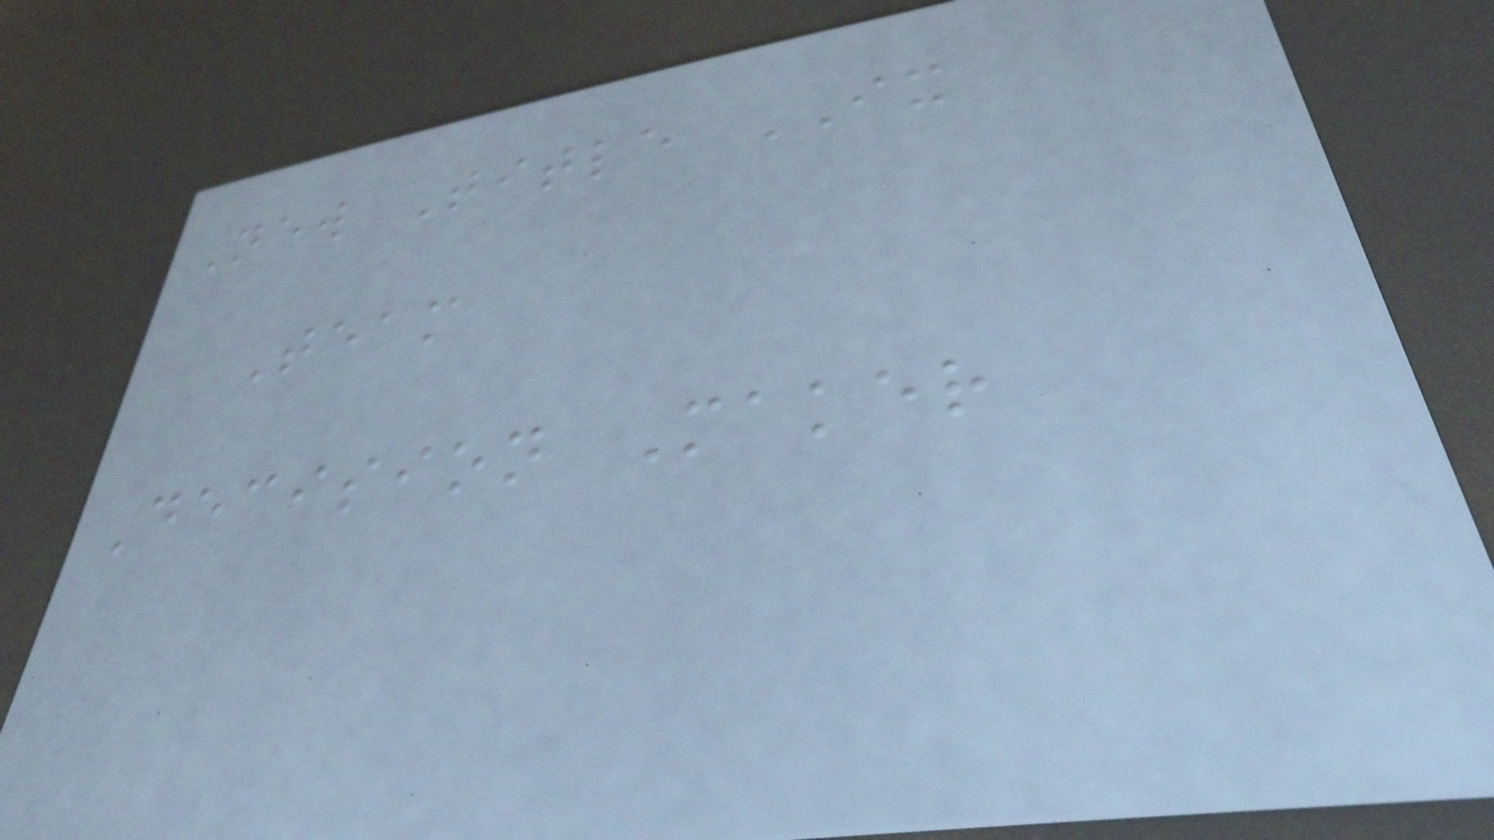New Title IX
Team
Decision Maker
